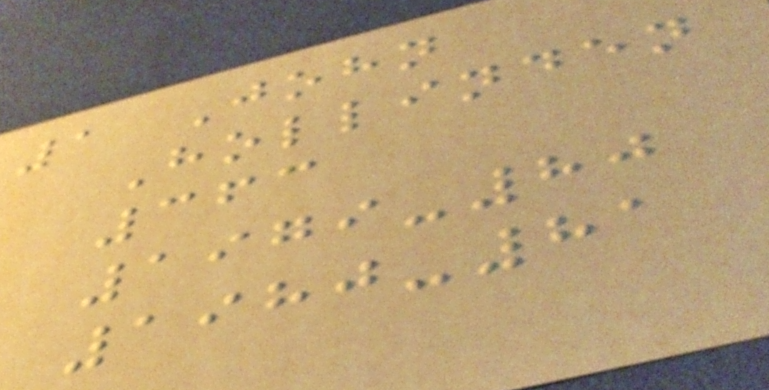1 John
Hollinden
363
1979-80
1980-81
